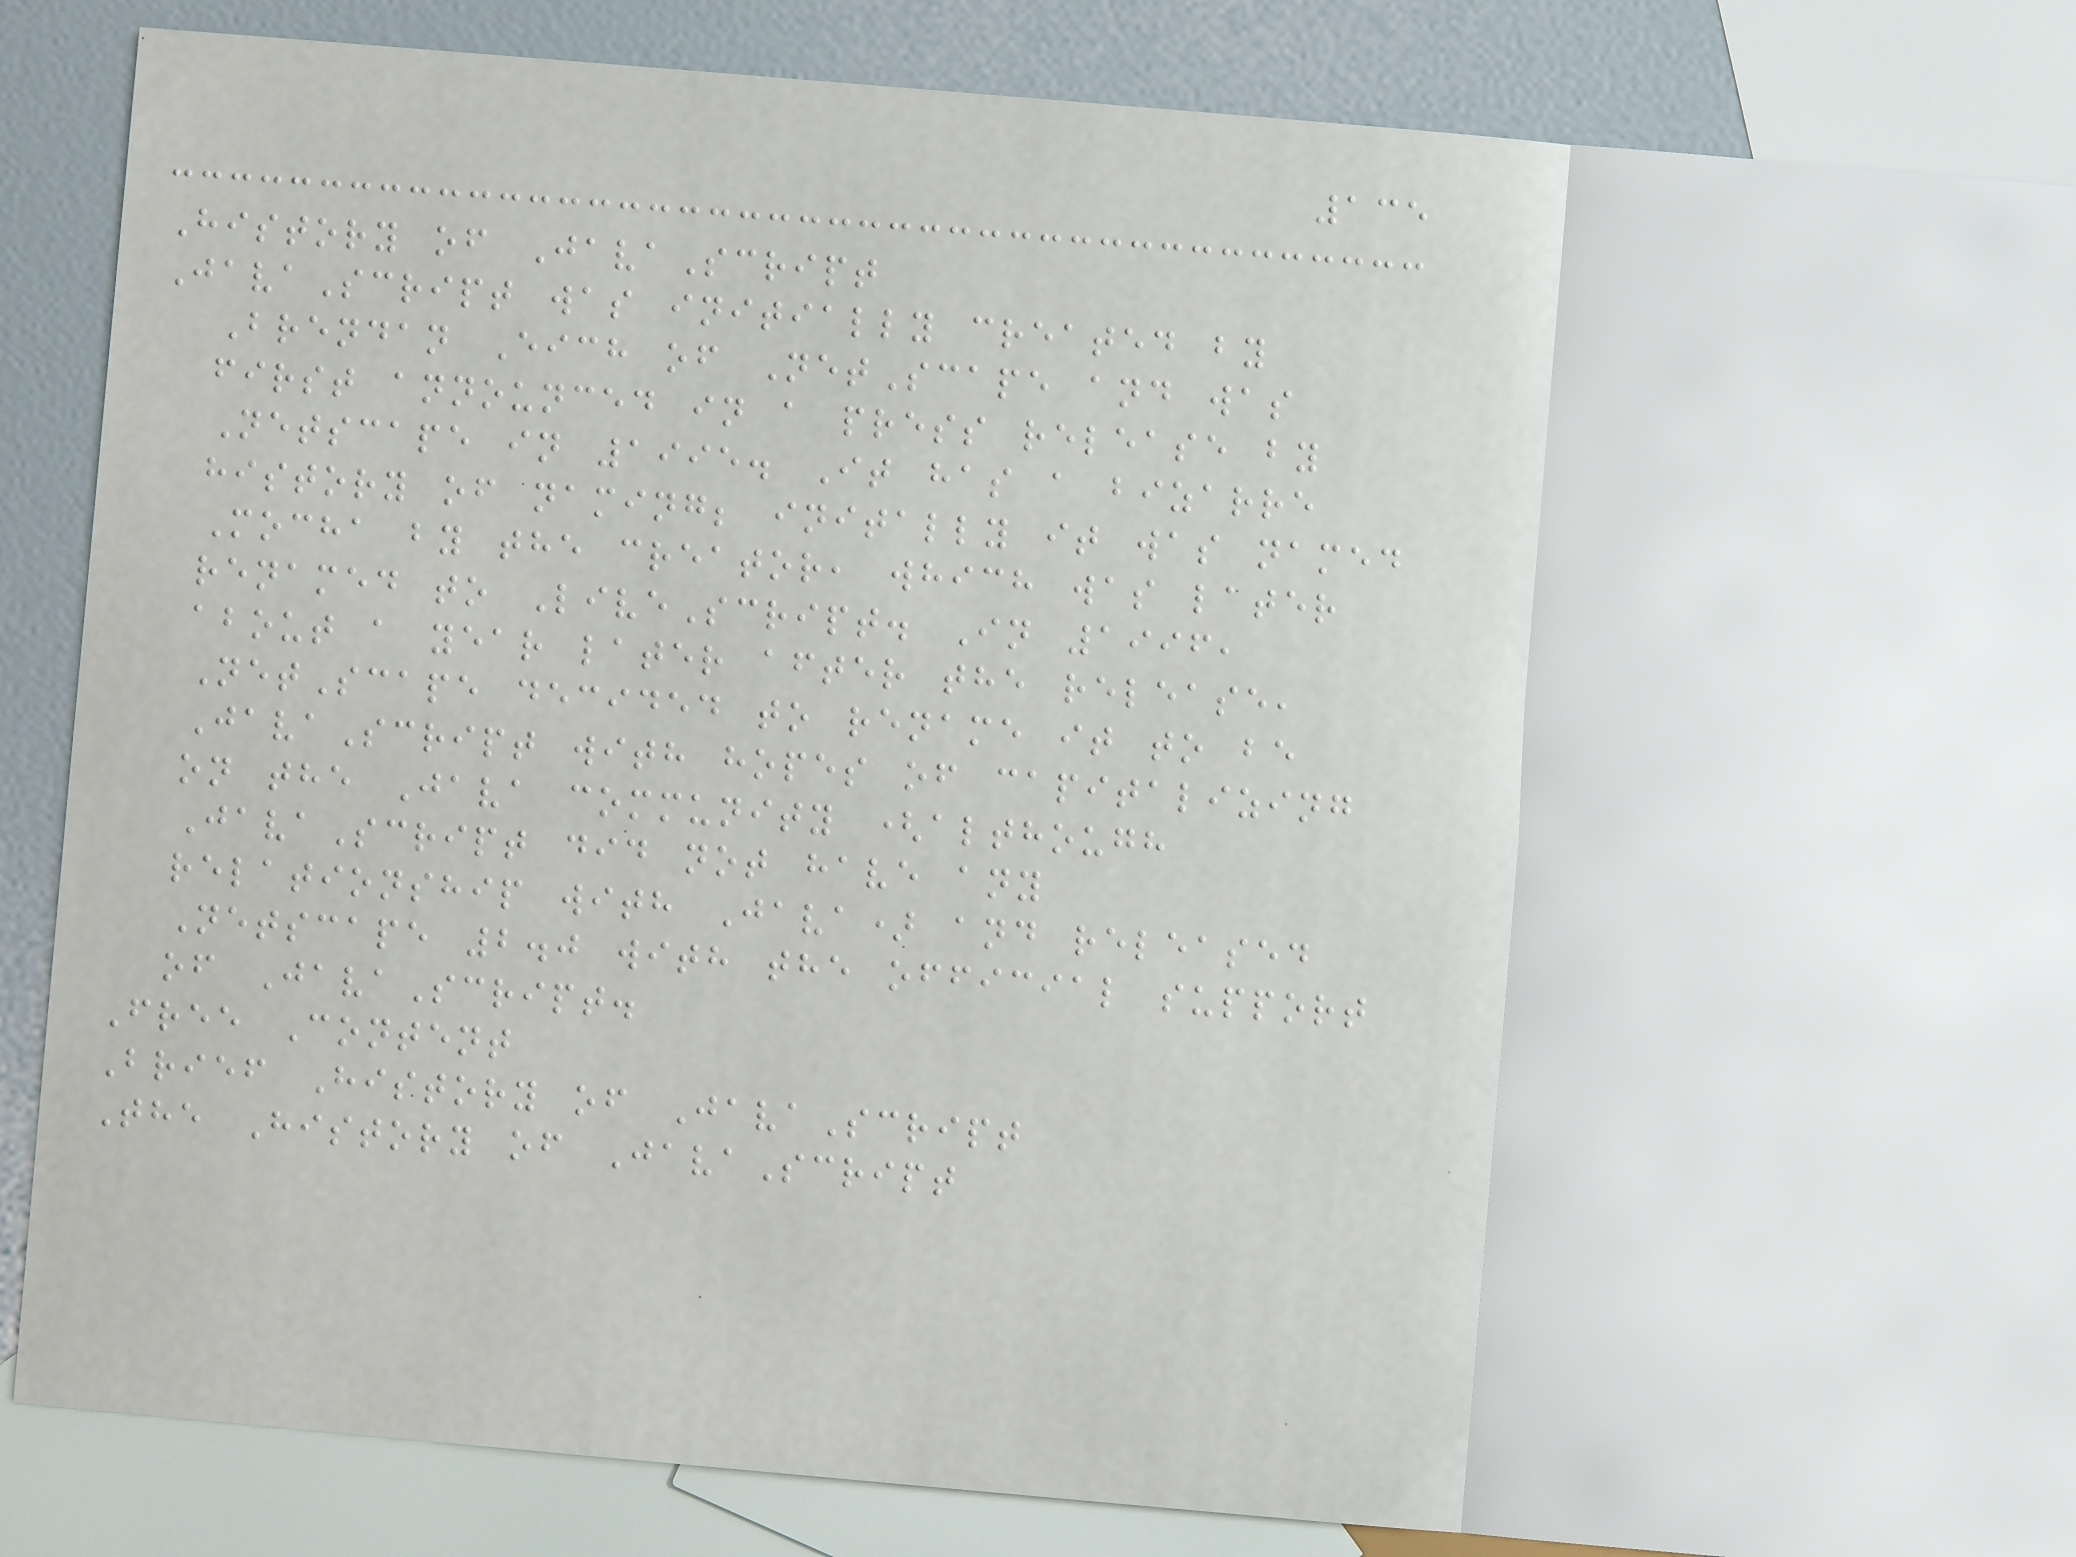135
History of JavaScript
JavaScript was initially created by
Brendan Eich of NetScape and was
first announced in a press release by
Netscape in 1995. It has a bizarre
history of naming; initally it was named
Mocha by the creator, which was later
renamed to LiveScript. In 1996,
about a year later after the release,
NetScape decided to rename it to be
JavaScript with hopes of capitalizing
on the Java community (although
JavaScript did not have any
relationship with Java) and released
Netscape 2.0 with the official support
of JavaScript.
Free Content
Brief History of JavaScript
The History of JavaScript
